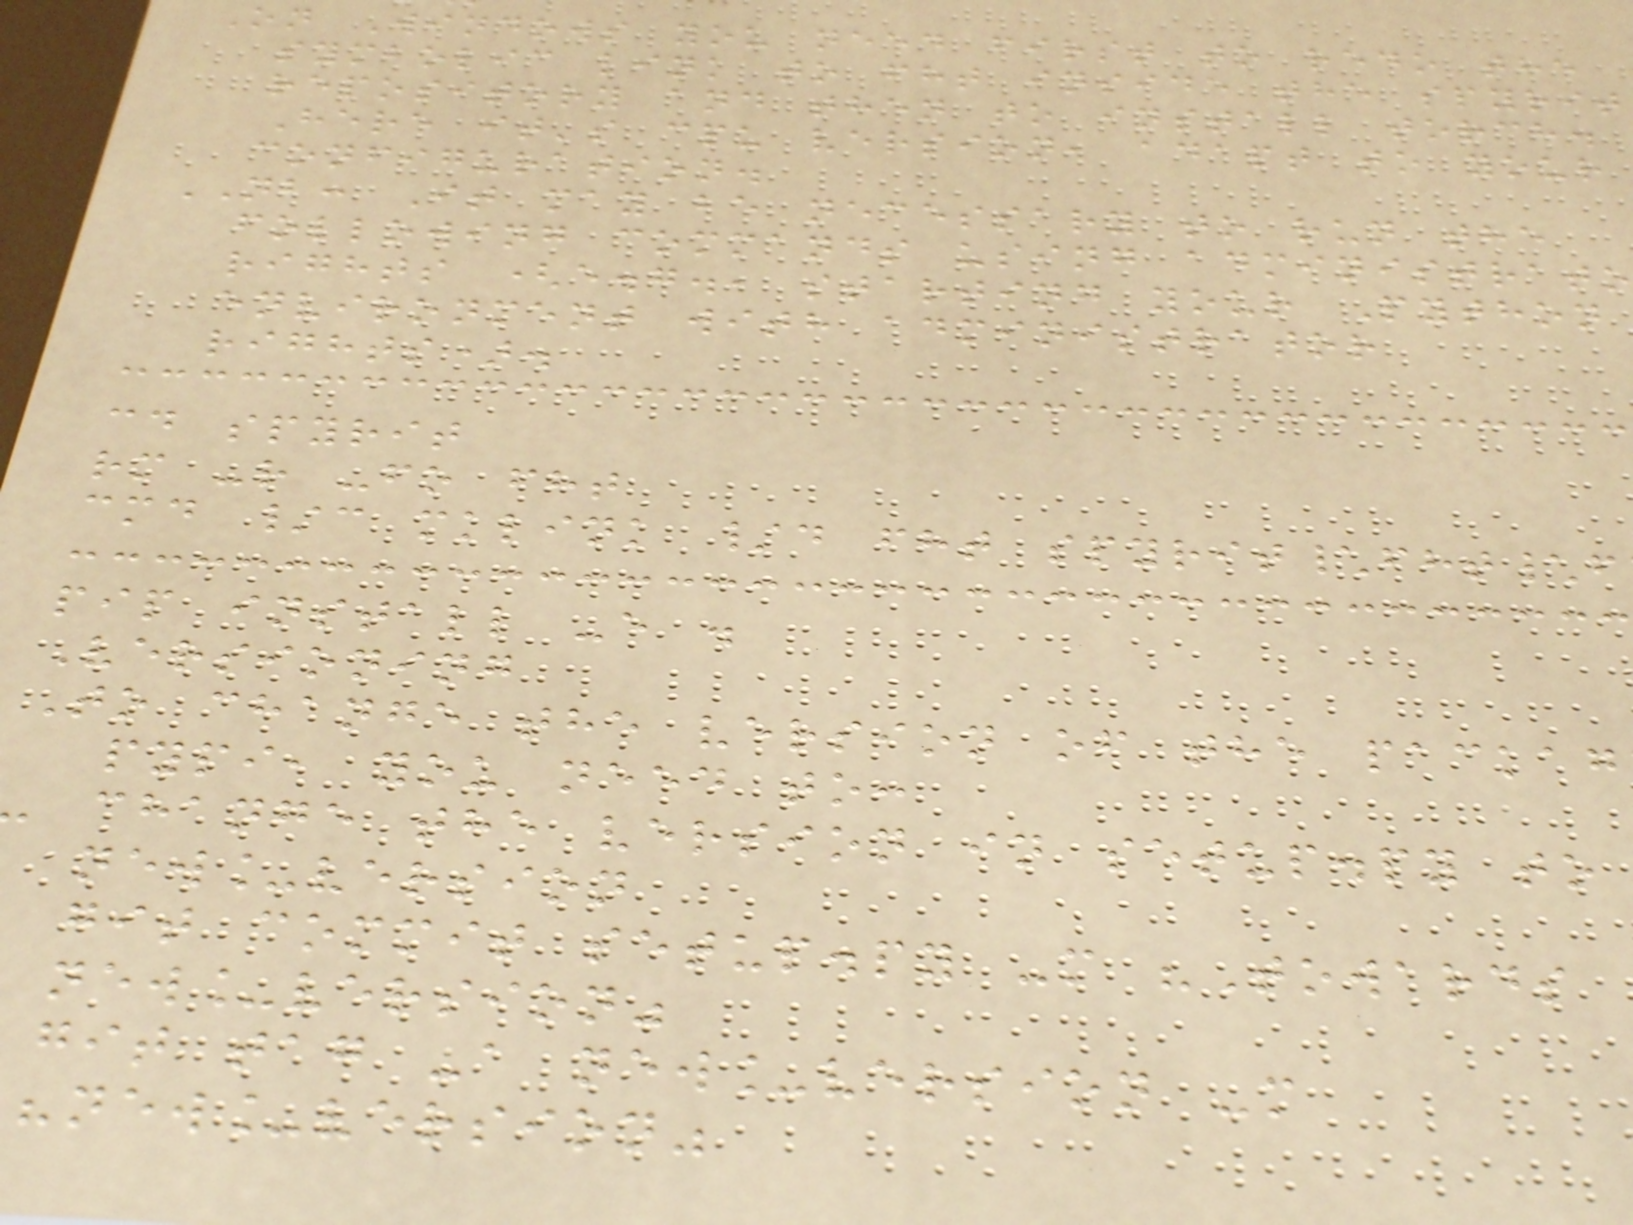On Windows you need first to redo the
symbolic link to fht inside the spyrit
repository and then to install torch.
Here it's cpu version, adapt to your
configuration.
NB: It may be necessary to run the
following commands using administrato
rights (e.g., starting your Python
environment with administrator
rights).
cd spyrit
rm -r -fo fht
cmd /c mklink /d fht spyrit\fht\f
pip install -e .
Versioning
To change the version of the packag
pypi, you need to:
change the version in setup.py to
new_version
git commit setup.py -m "Towards
new_version"
git tag -a new_version -m
"new_version"
